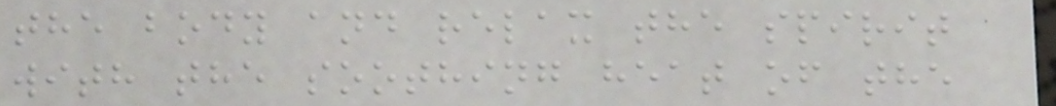the body and relax the spirit
with the soothing heat of the
